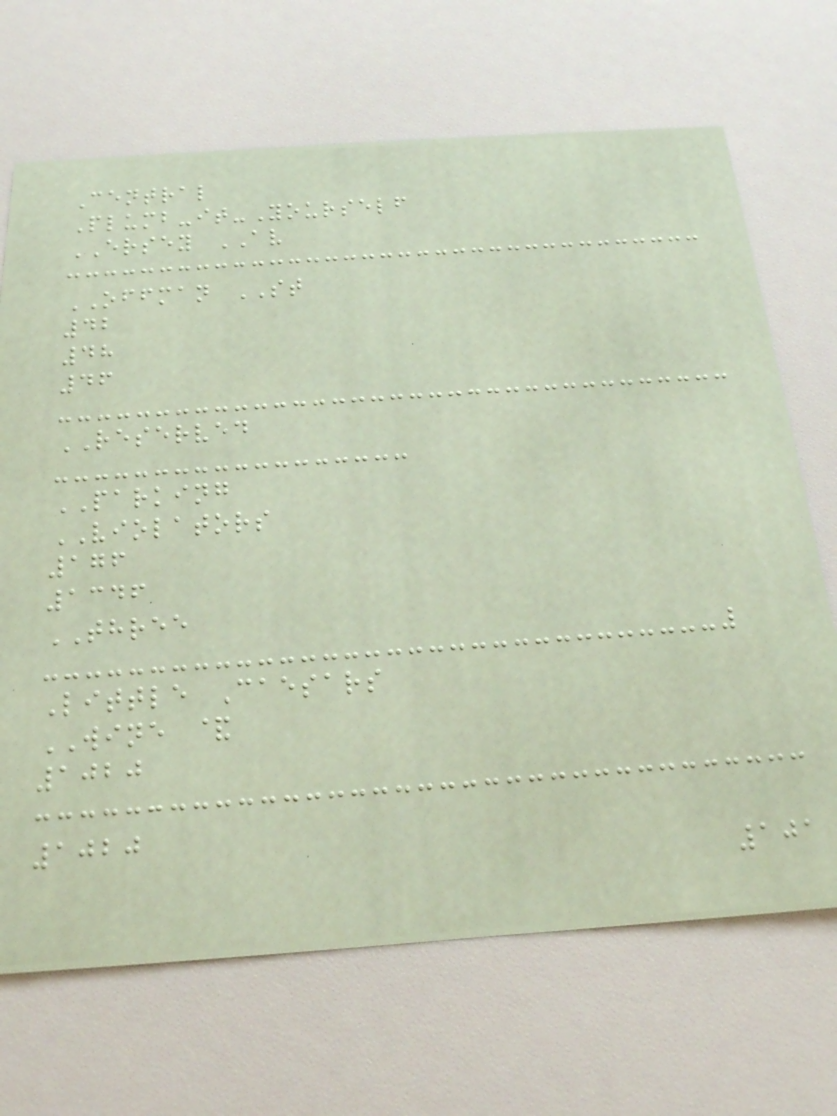Central
Plumb-it-Yourself
ERSEY AV
OFFMAN ST
42
48
46
RESERVED
PARKING
VIOLATORS
176
1346
THREE
Little Caesars
WINE &
1020
1020
101
